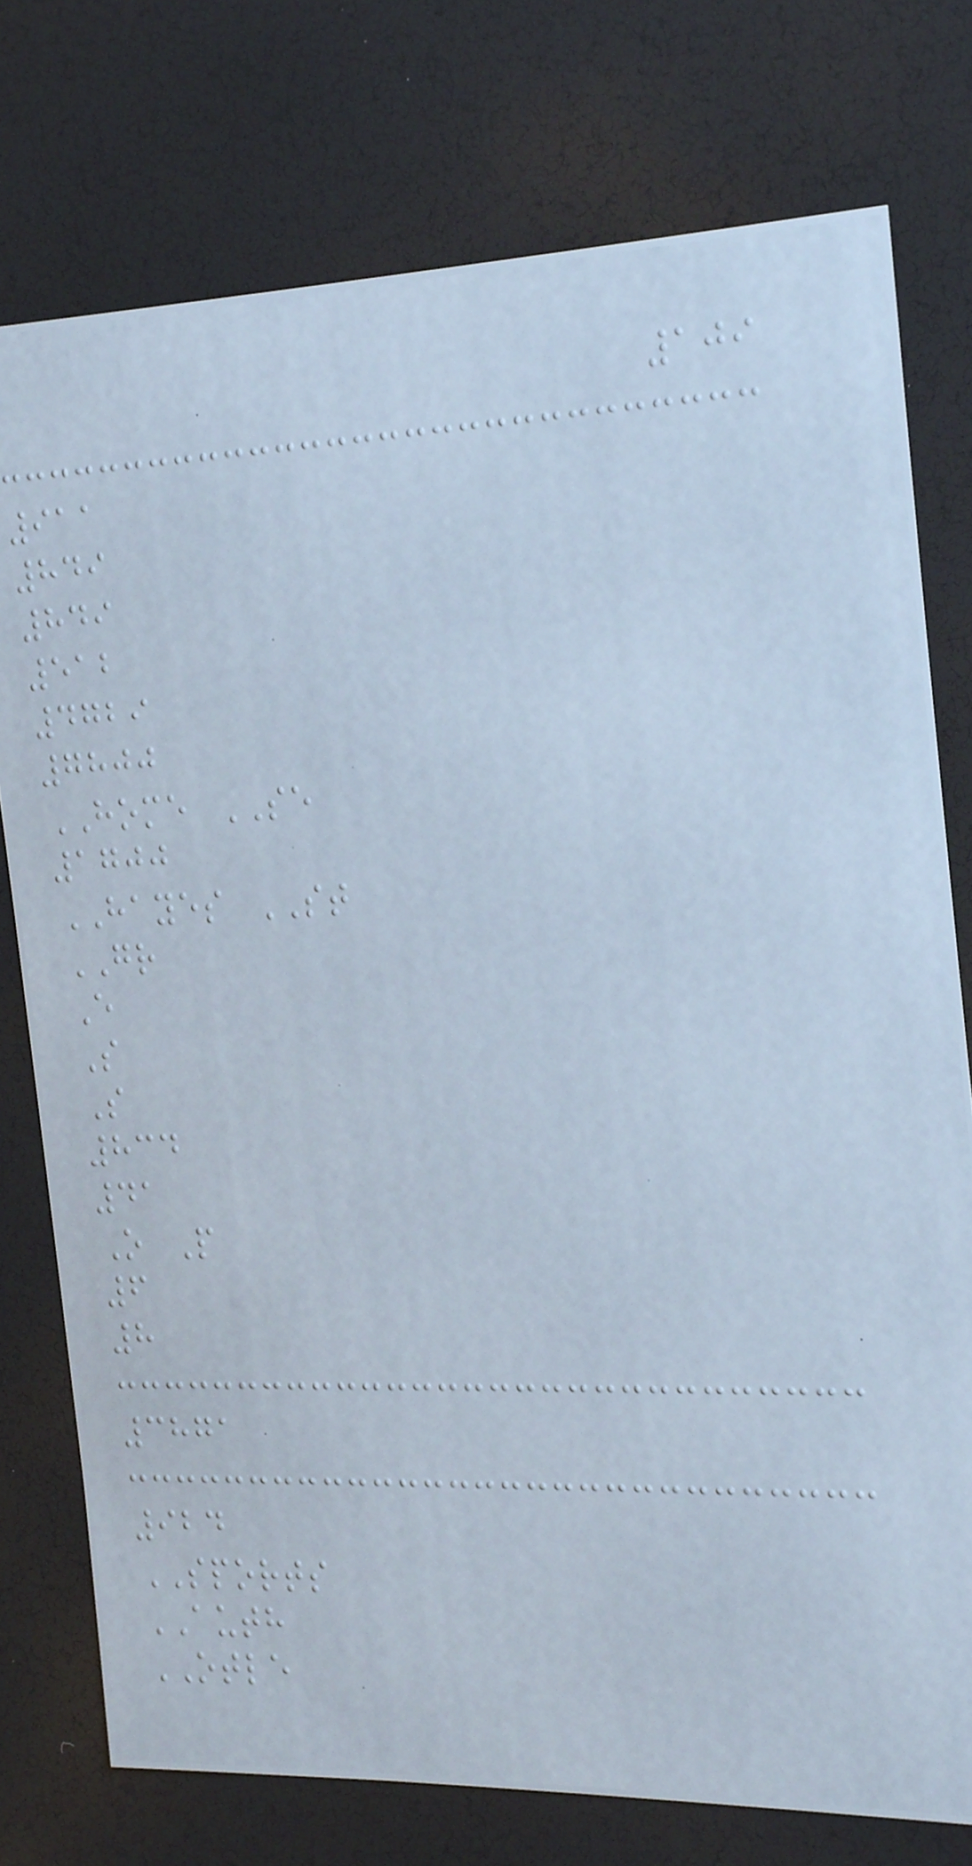109
911
849
849
512
4729
7800
HOME SE
1700
HAYES ST
GR
E
S
S
834
41
O P
6
8
3871
924
SPORTS
AUTH
OTLE
